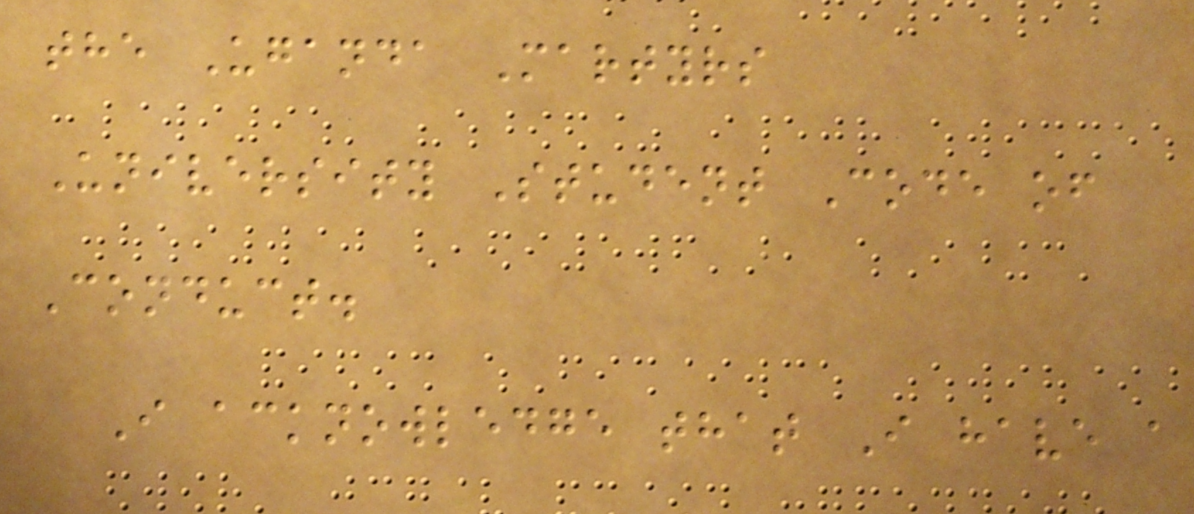the Uganda Martyrs
University Student Code of
Conduct.
I acknowledge that I have a
